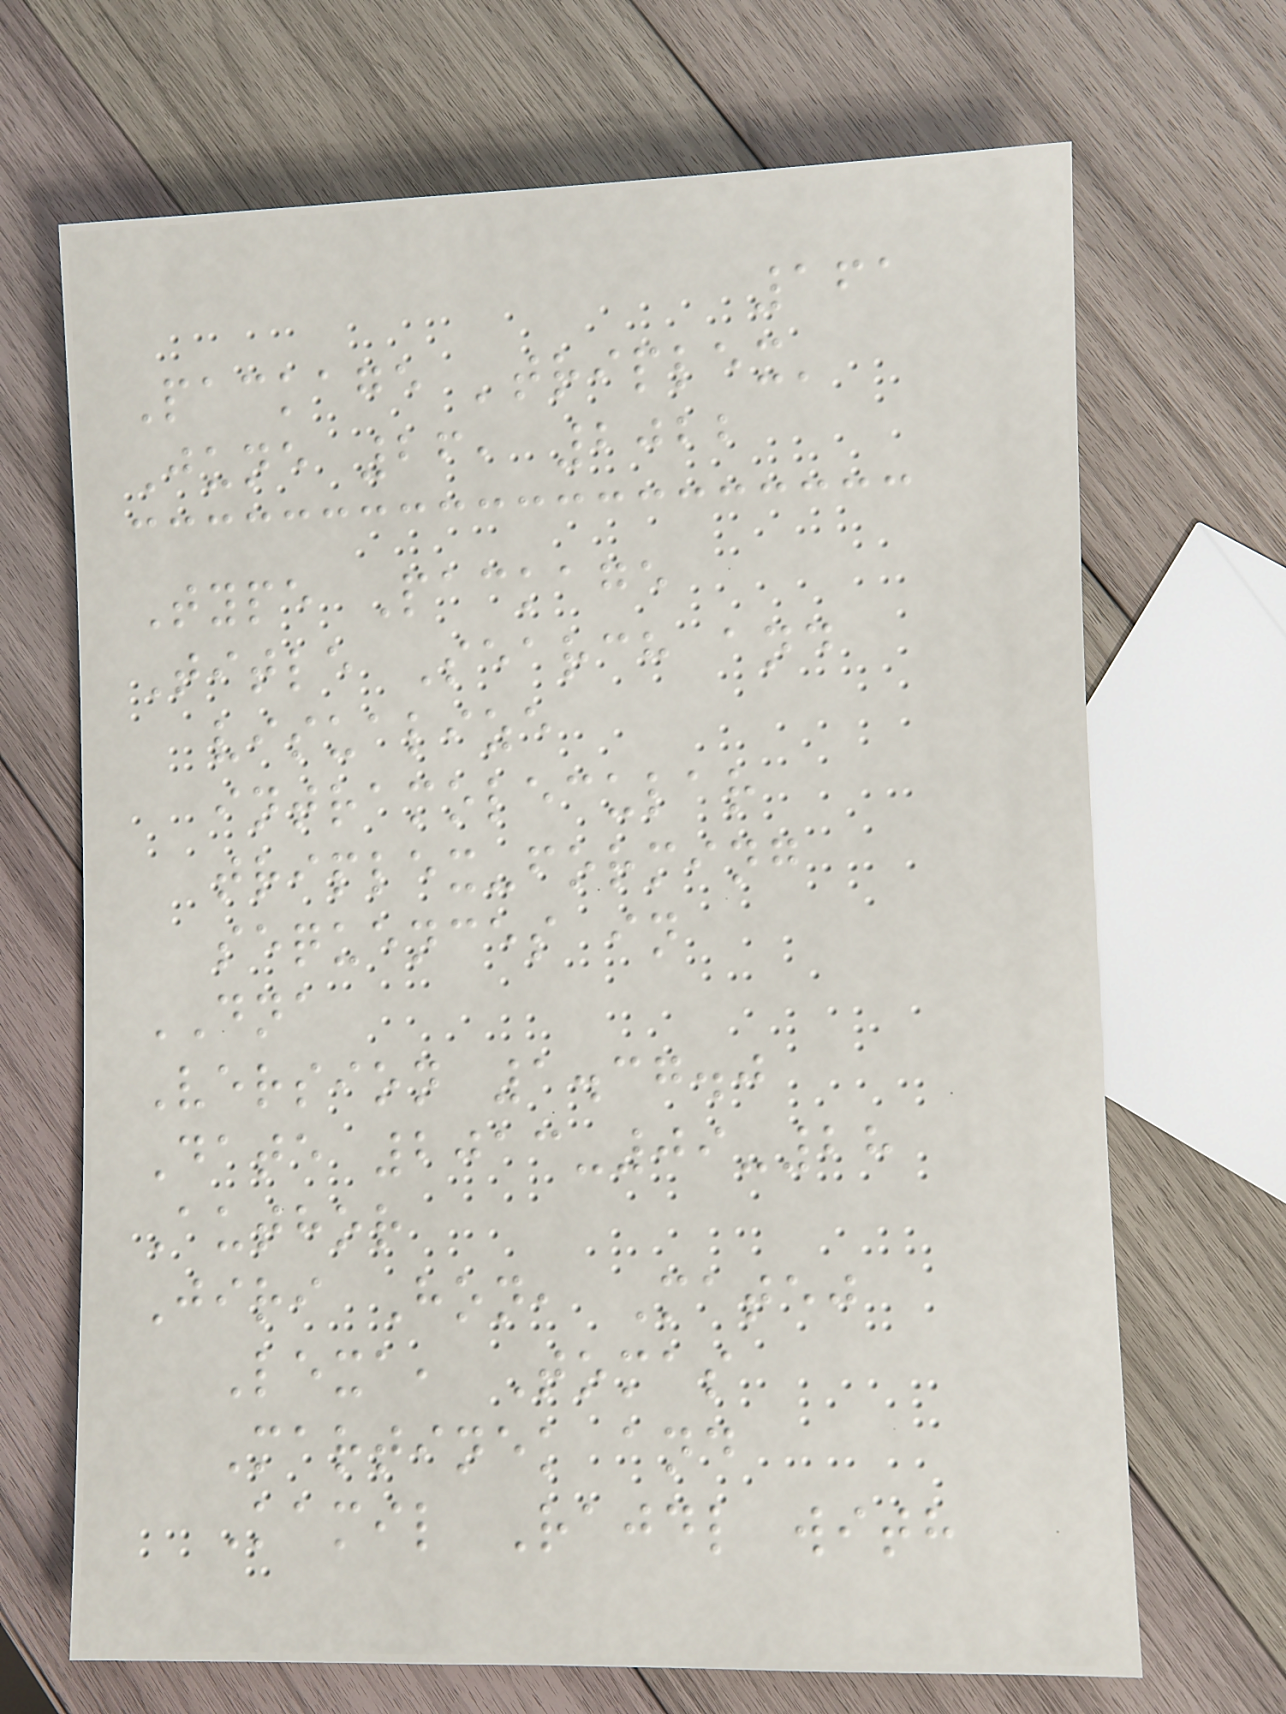161
Package 'triplex'
June 26, 2022
Type Package
Title Search and
visualize
intramolecular
triplex-forming
sequences in
DNA
Version 1.37.0
Date 2013-09-28
Author
Jiri Hon, Matej
Lexa, Tomas
Martinek and
Kamil Rajdl with
